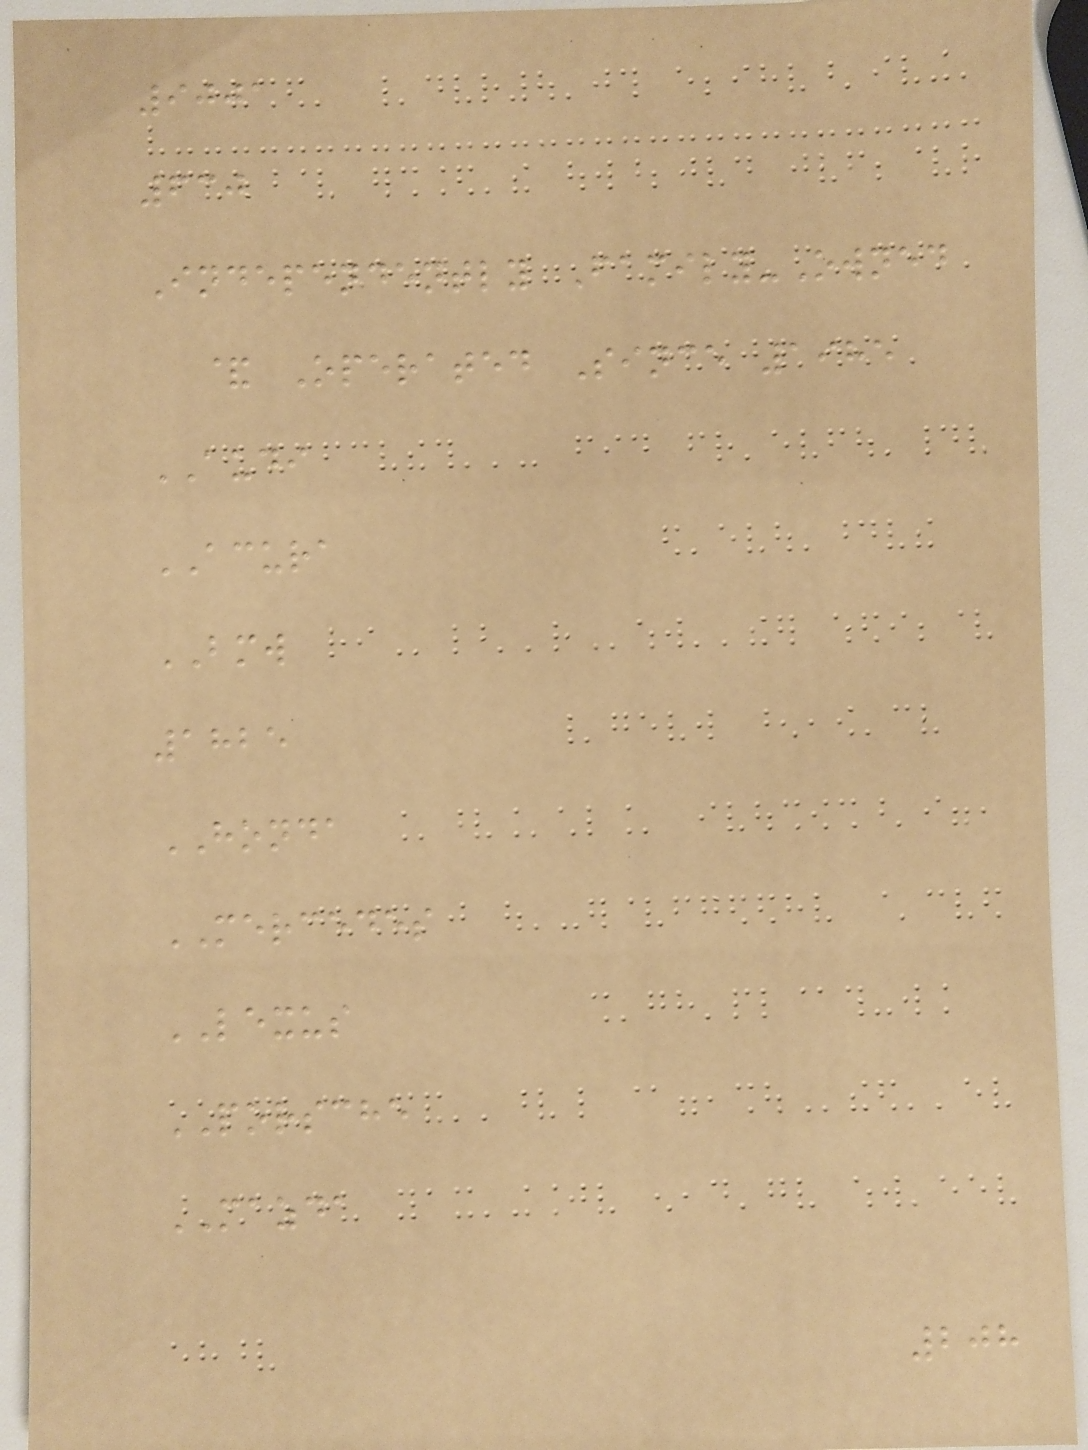9001
630
Independently Family-Owned
& Operated Since 1985
AUDI
ACURA
BMW
1825
HONDA
MERCEDES
LEXUS
PORSCHE
MAZDA
208
